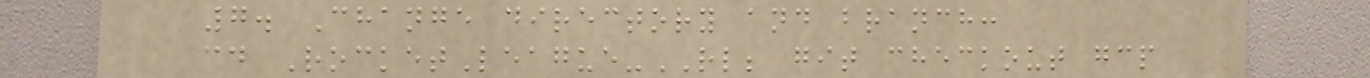7. Change directory and branch:
cd RocketLeague-RL; git checkout gcp
